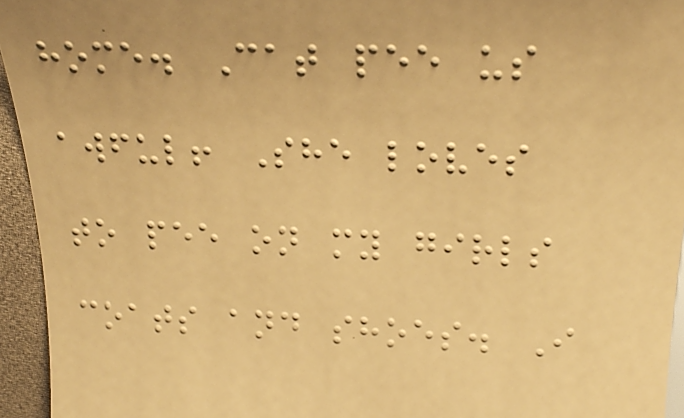home. Cat pee us
awful! She loves
to pee on my girls
coats and shoes. I
